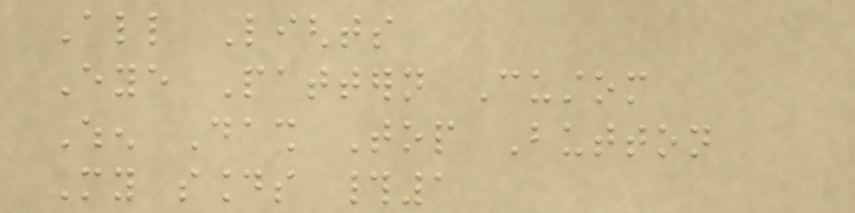All Lights
Eye Pattern Custom
When Dash Top Button
My sounds #1
